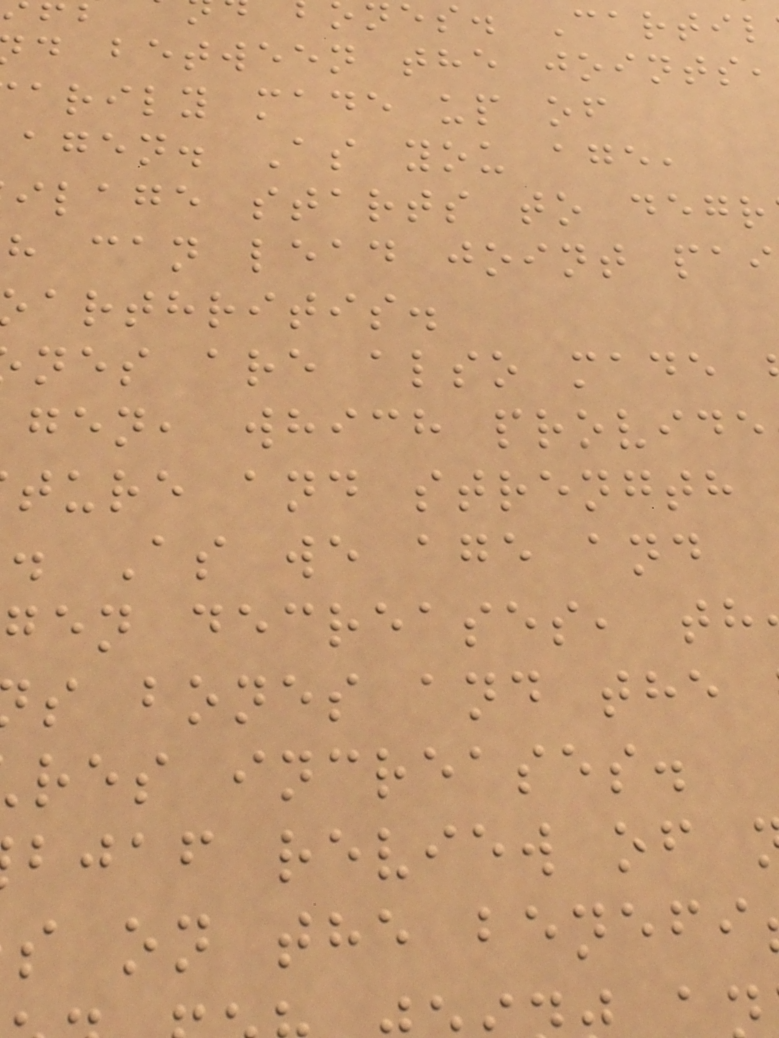nes. Cartil
d between the joints,
arily made up of
agen. As you age,
ilage starts to degr
h can lead joint pai
arthritis.
nes are also made
gen, which provide
ture and strength
. As we age and
gen decreases, th
s bones and the
res increases.
bjaf review of
s on the benefi
